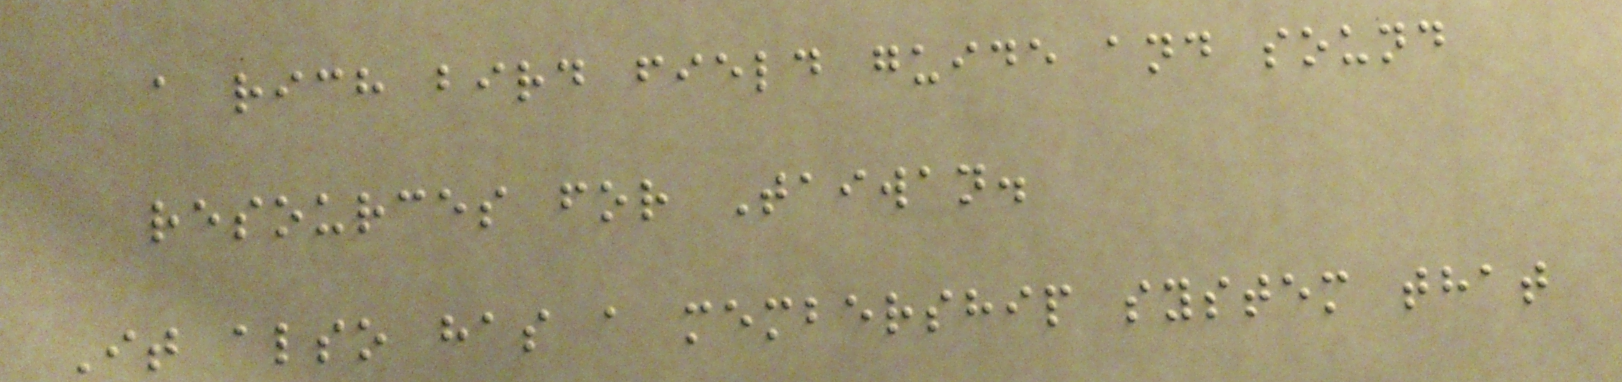a rich bird field guide and sound
resources for Taiwan.
It also has a membership system that
